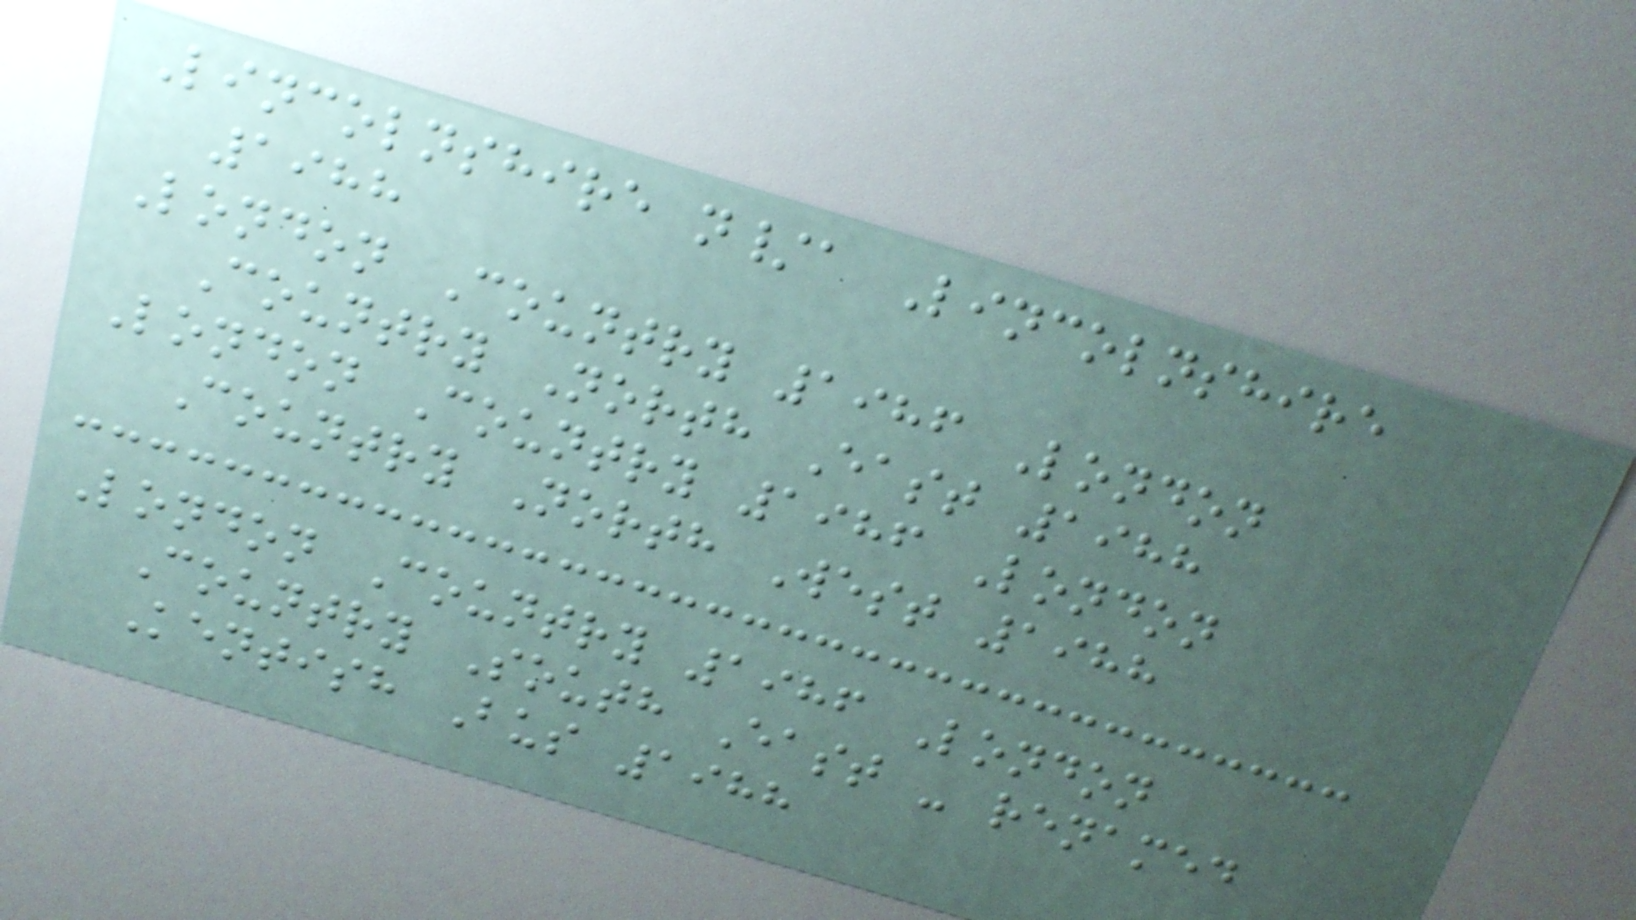Lincolnshire n/a Lincolnshire
1988
London Country 1986 London
Country North East 1988
London Country 1986 London
Country North West 1988
London Country 1986 London
Country South East - renamed
Kentish Bus 1988
